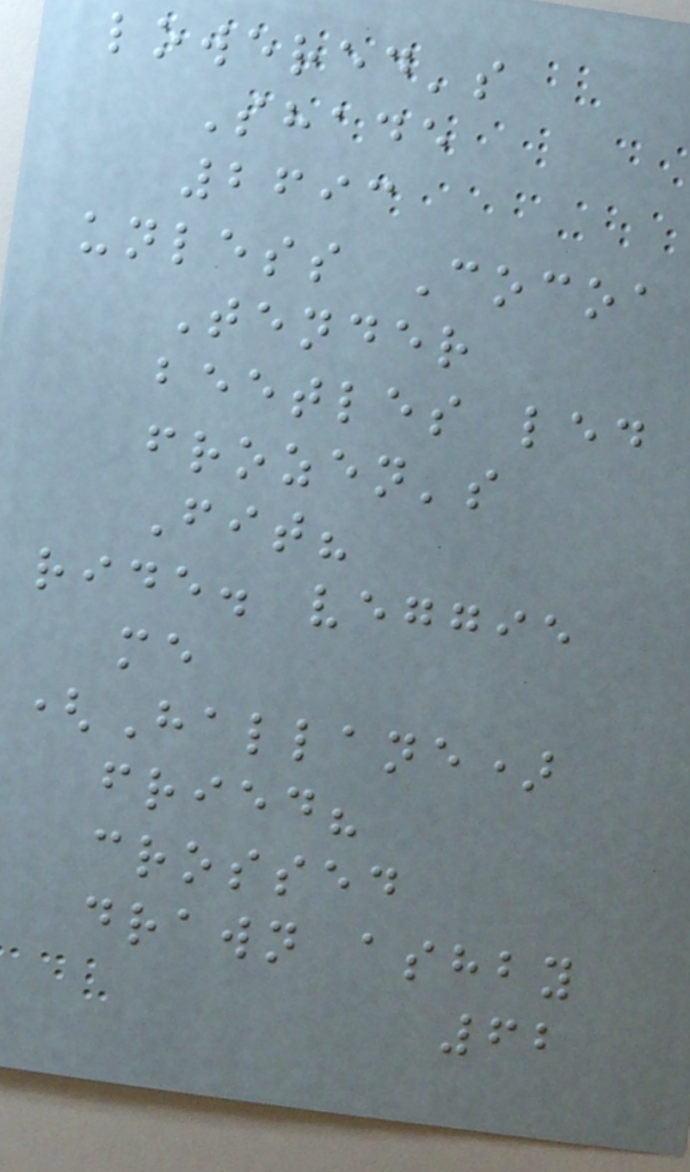lowered's
Shade
2693
unless Cocoa
Tender
beetles led
frozen's
Fit?
ride. veggie
me
(Hallane)
fried?
crossed
drawn ashby
62
